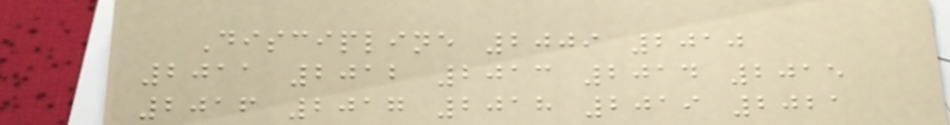Discipline 2009 2010
2011 2012 2013 2014 2015
2016 2017 2018 2019 2021
